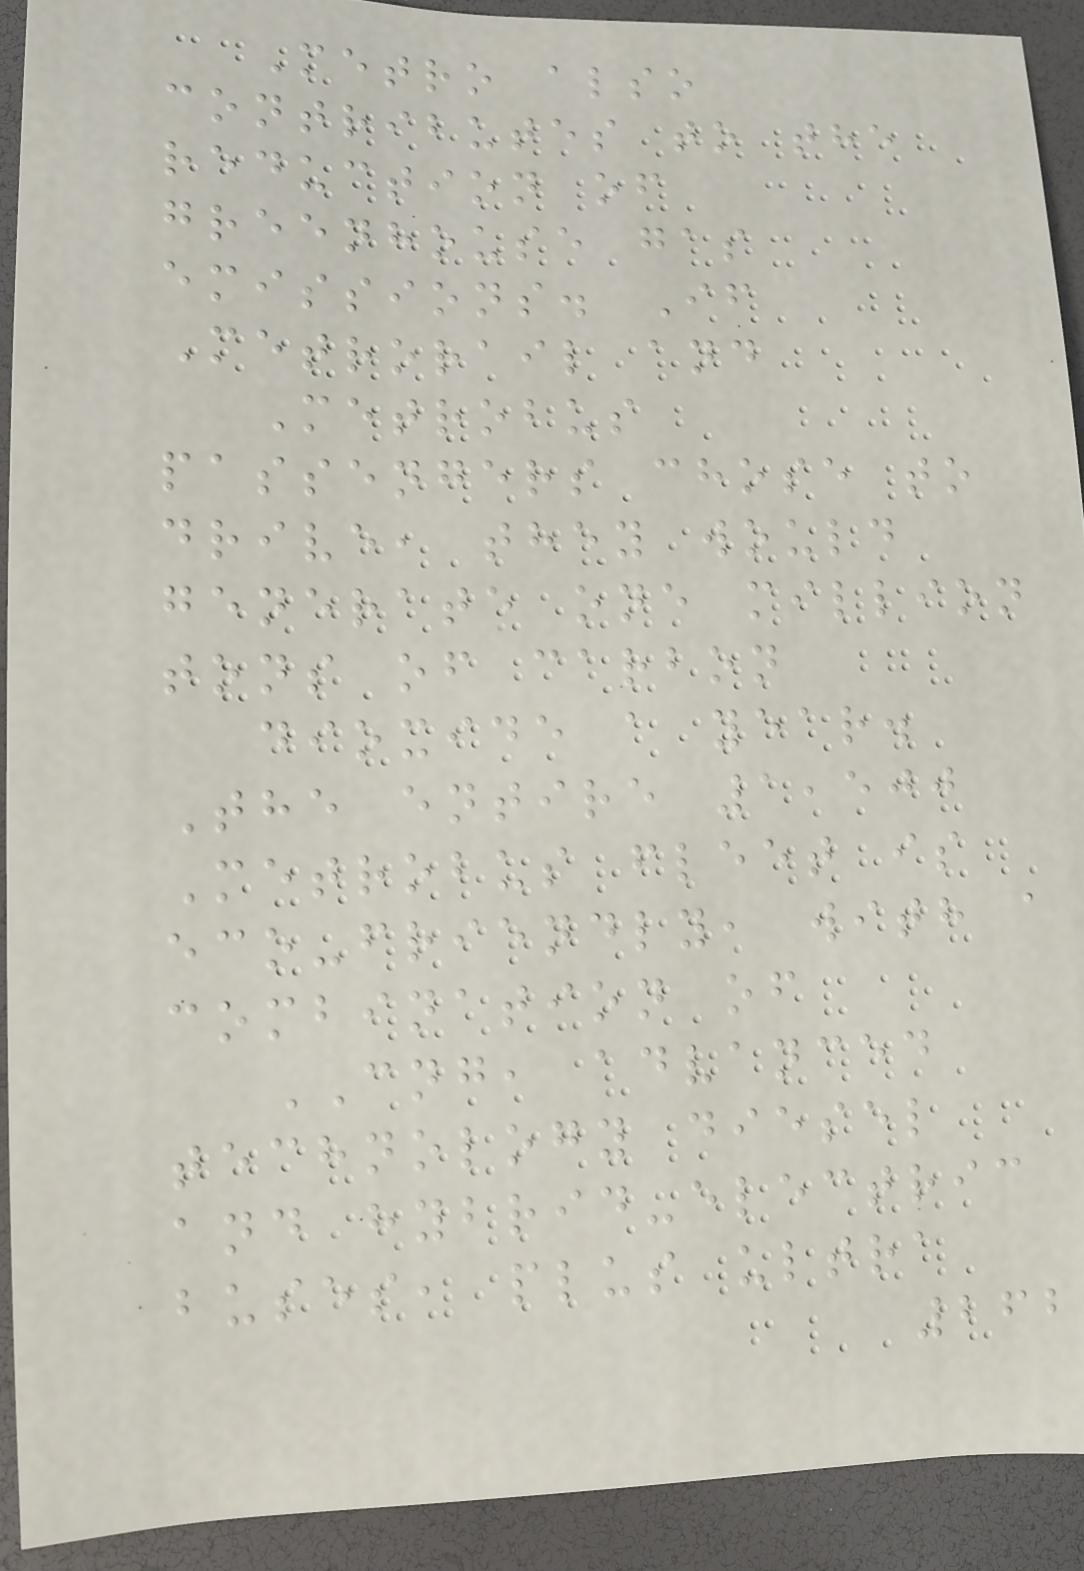Metro also
contributes to the
reduction of
greenhouse gas
emissions. If
Metrorail and
Metrobus
passengers chose to
drive, they would
generate one million
tons of carbon
dioxide a year.
The entire 1,500
Metrobus fleet is
eco-friendly, with a
combination of
CNG, advanced
technology diesel
and hybrid-electric
buses, plus ultra
262
